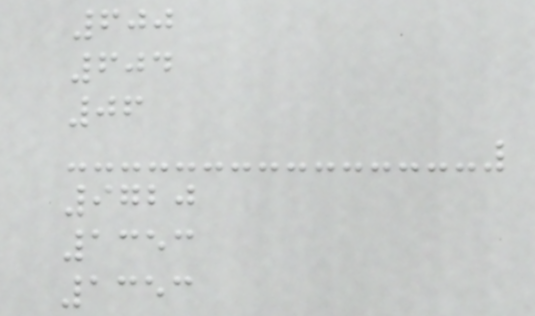600
604
06
9720
1353
1353
